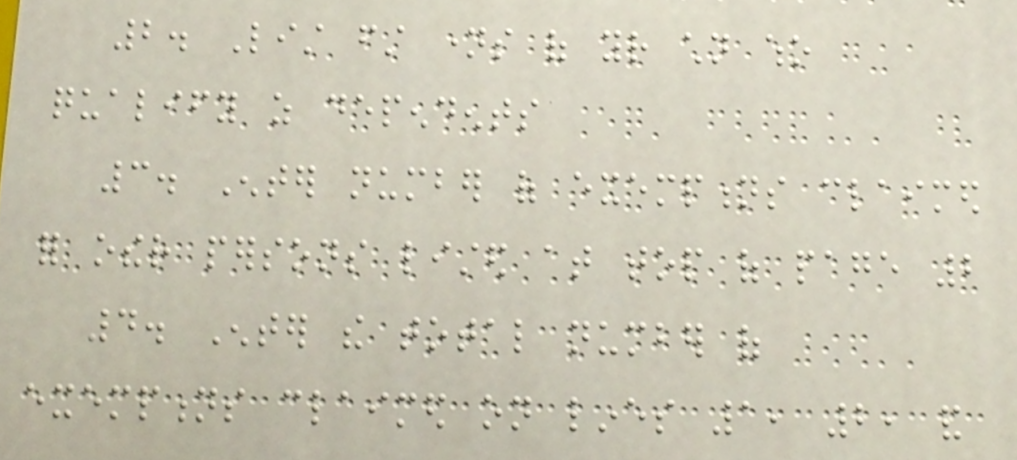2. List first names of your children who
qualify as dependents
3. Enter number of exemptions claimed
for other persons listed at top of page 2
4. Enter the total number of
exemptions claimed on lines 1, 2, and
